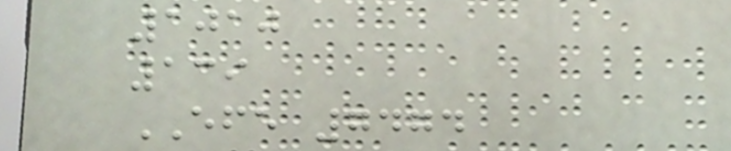1010
139
EFE 7474
